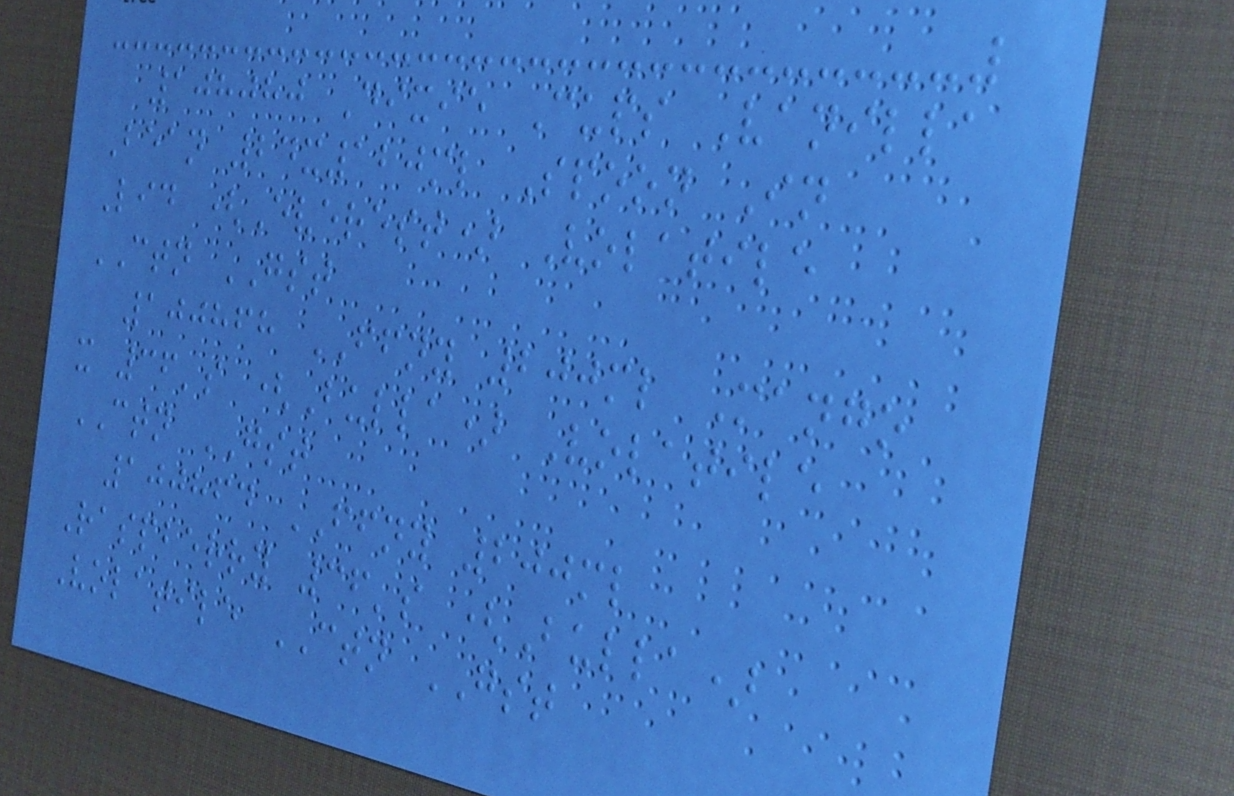108080 Dixie Cups Vanilla
Bean 24x120ml Spoon In
Lid (Everest) Volatile
CTN GST
100868 FFNY 200ml Mango
x 36's (Bulla) Volatile
CTN GST
100864 FFNY 200ml
Raspberry 36's (Bulla)
Volatile CTN GST
